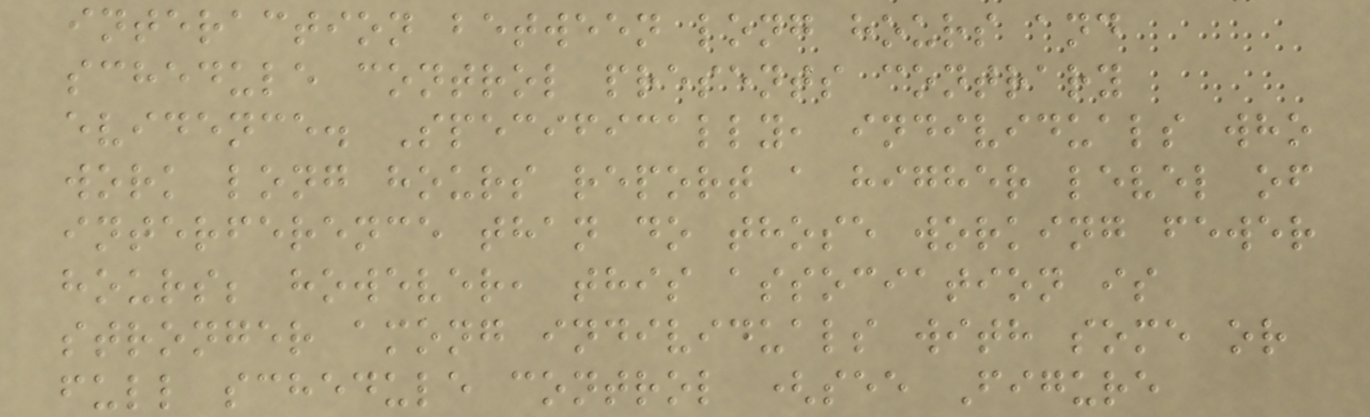interaction between long hours and
schedule control presents contrary
evidence. Specifically, individuals who
work long hours report a higher level of
interference than do those working fewer
hours; however, this association is
stronger among individuals with some or
full schedule control (see Figure
